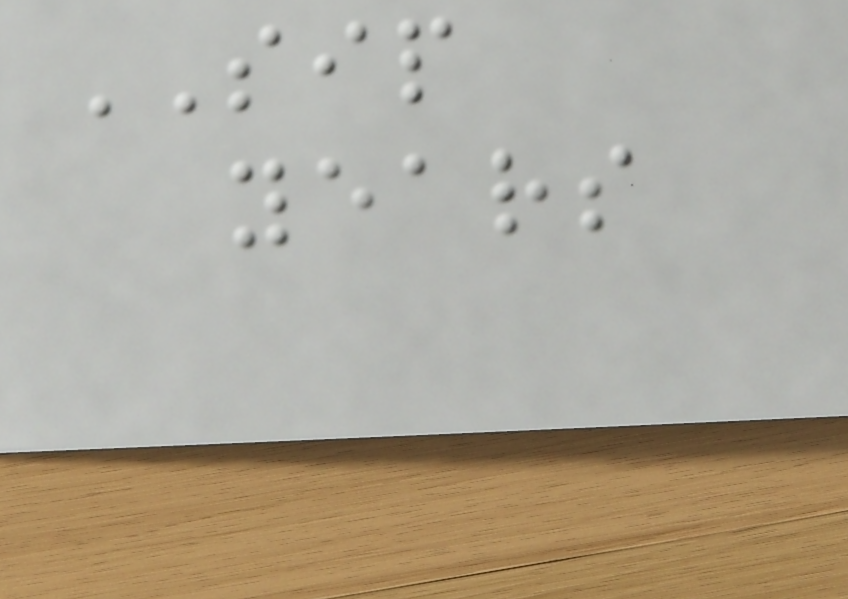SIP
years
